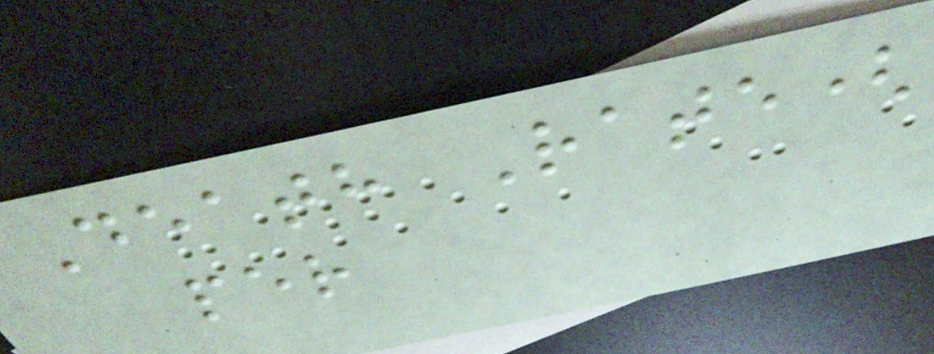Death Rate(
per
